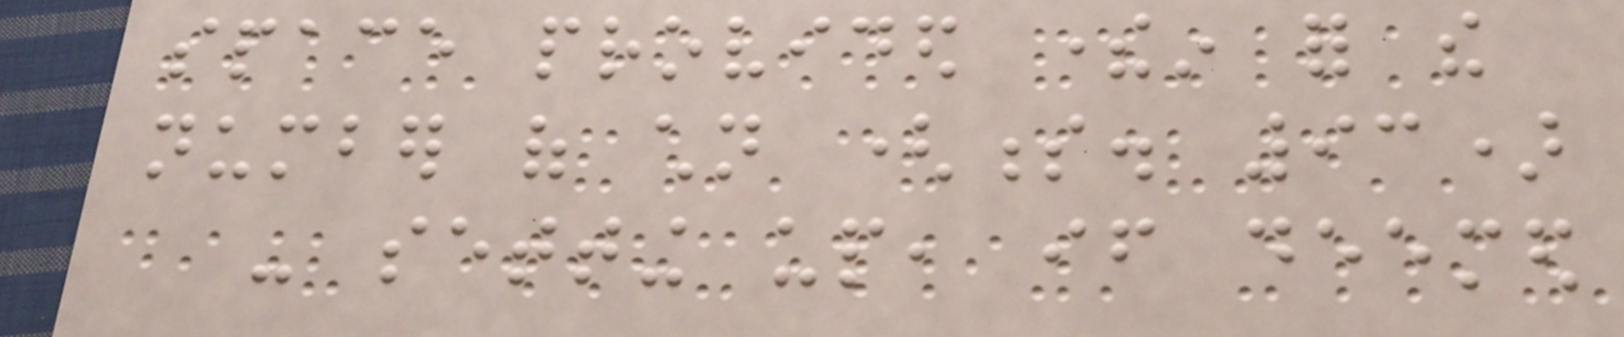space provided therein for the
number of children (s. 93)
- setting up, if deemed
